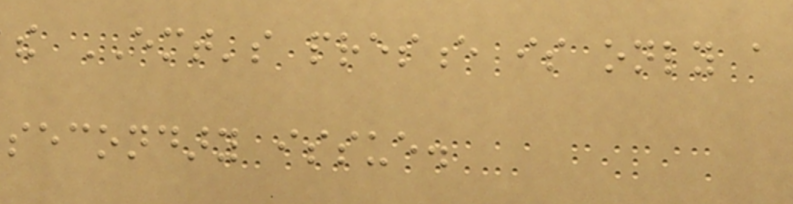the EMT's presence is only a
secondary issue.
